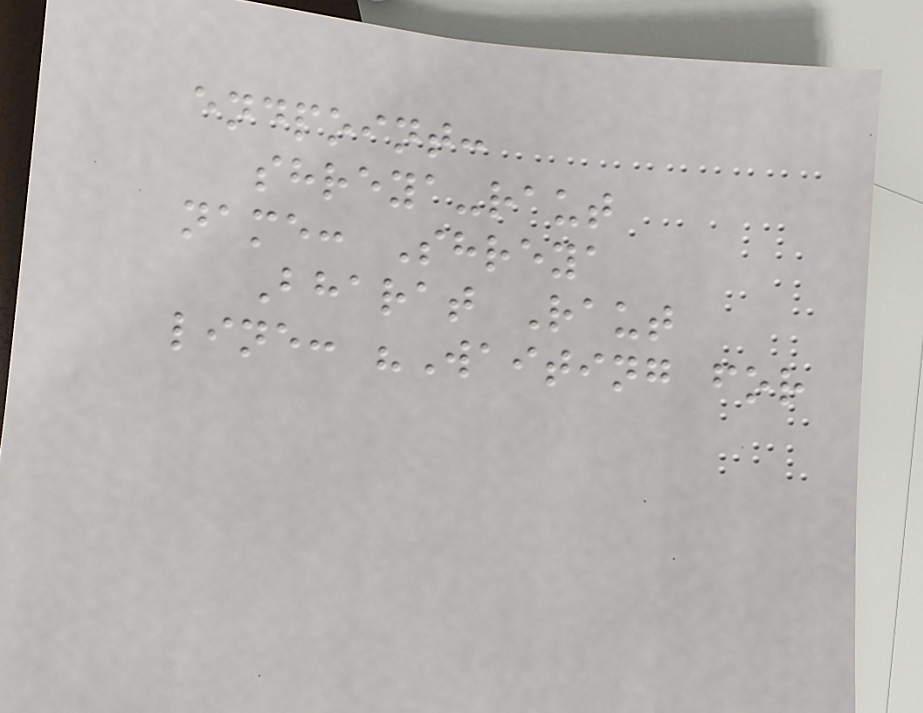endpoint:
shreya-raut
name: Shreya
Bharat Raut
line: "Waiting for
